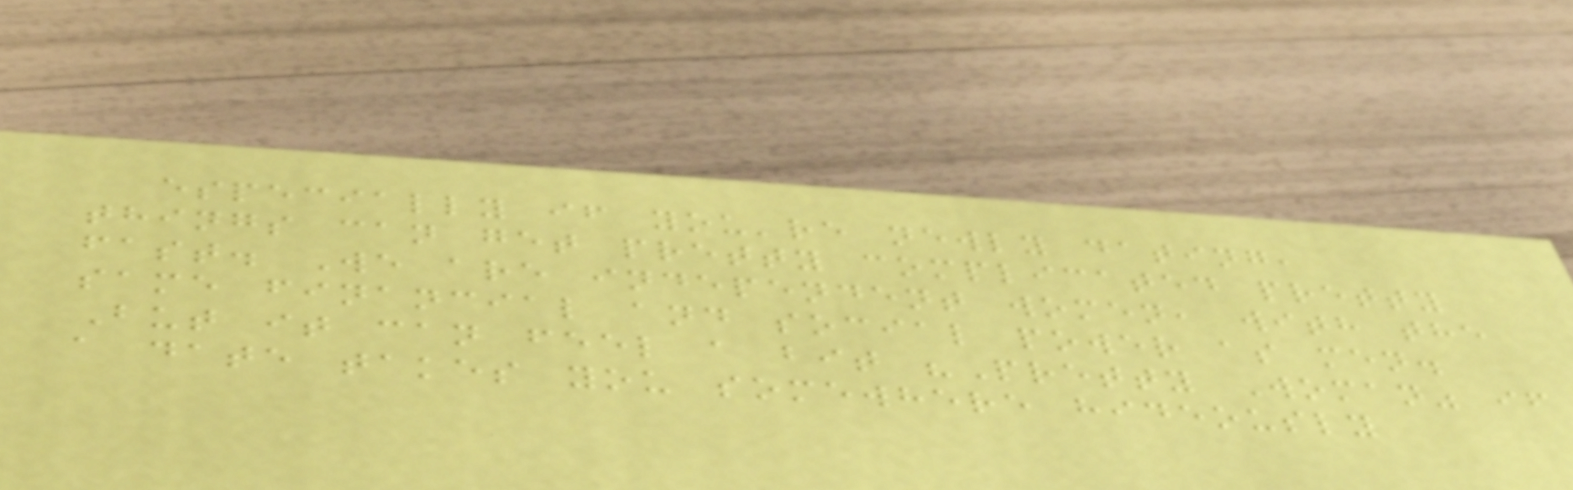especially if you're newly dating,
things can get pretty complicated pretty
fast. We are independent women, with the
same financial and social power as men.
But it can feel a bit "Pretty Woman" if
a date takes you somewhere hideously
